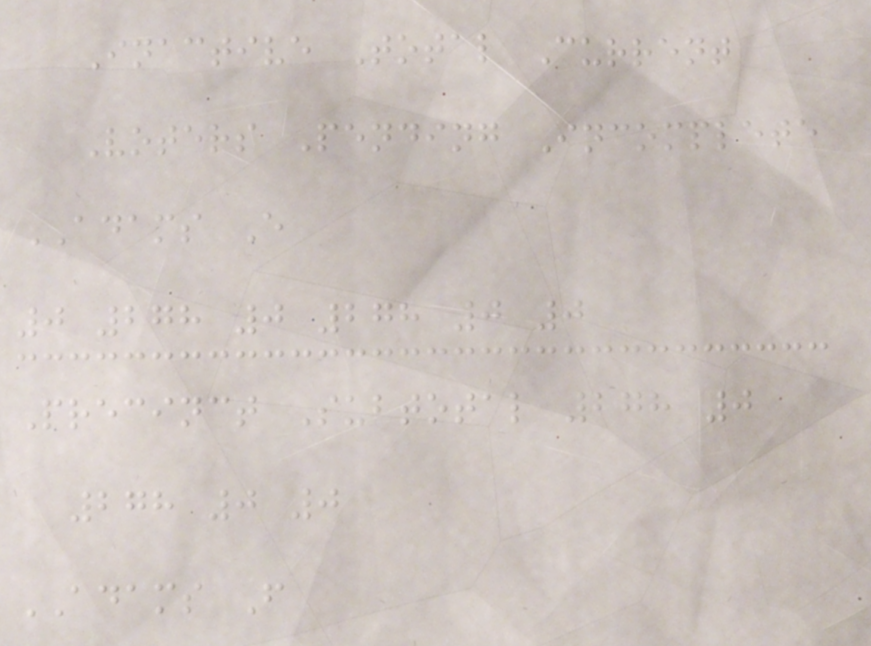Inactive Total Current
Voters Pending Incomplete
ADAMS E
0 278 0 278 0 0
Precinct Subtotal 278 0
278 0 0
ADAMS F
